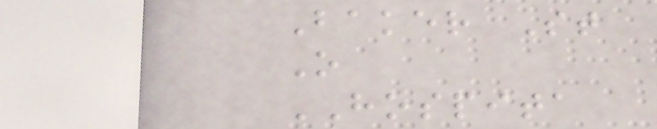Baker St
O
HOSPITA
